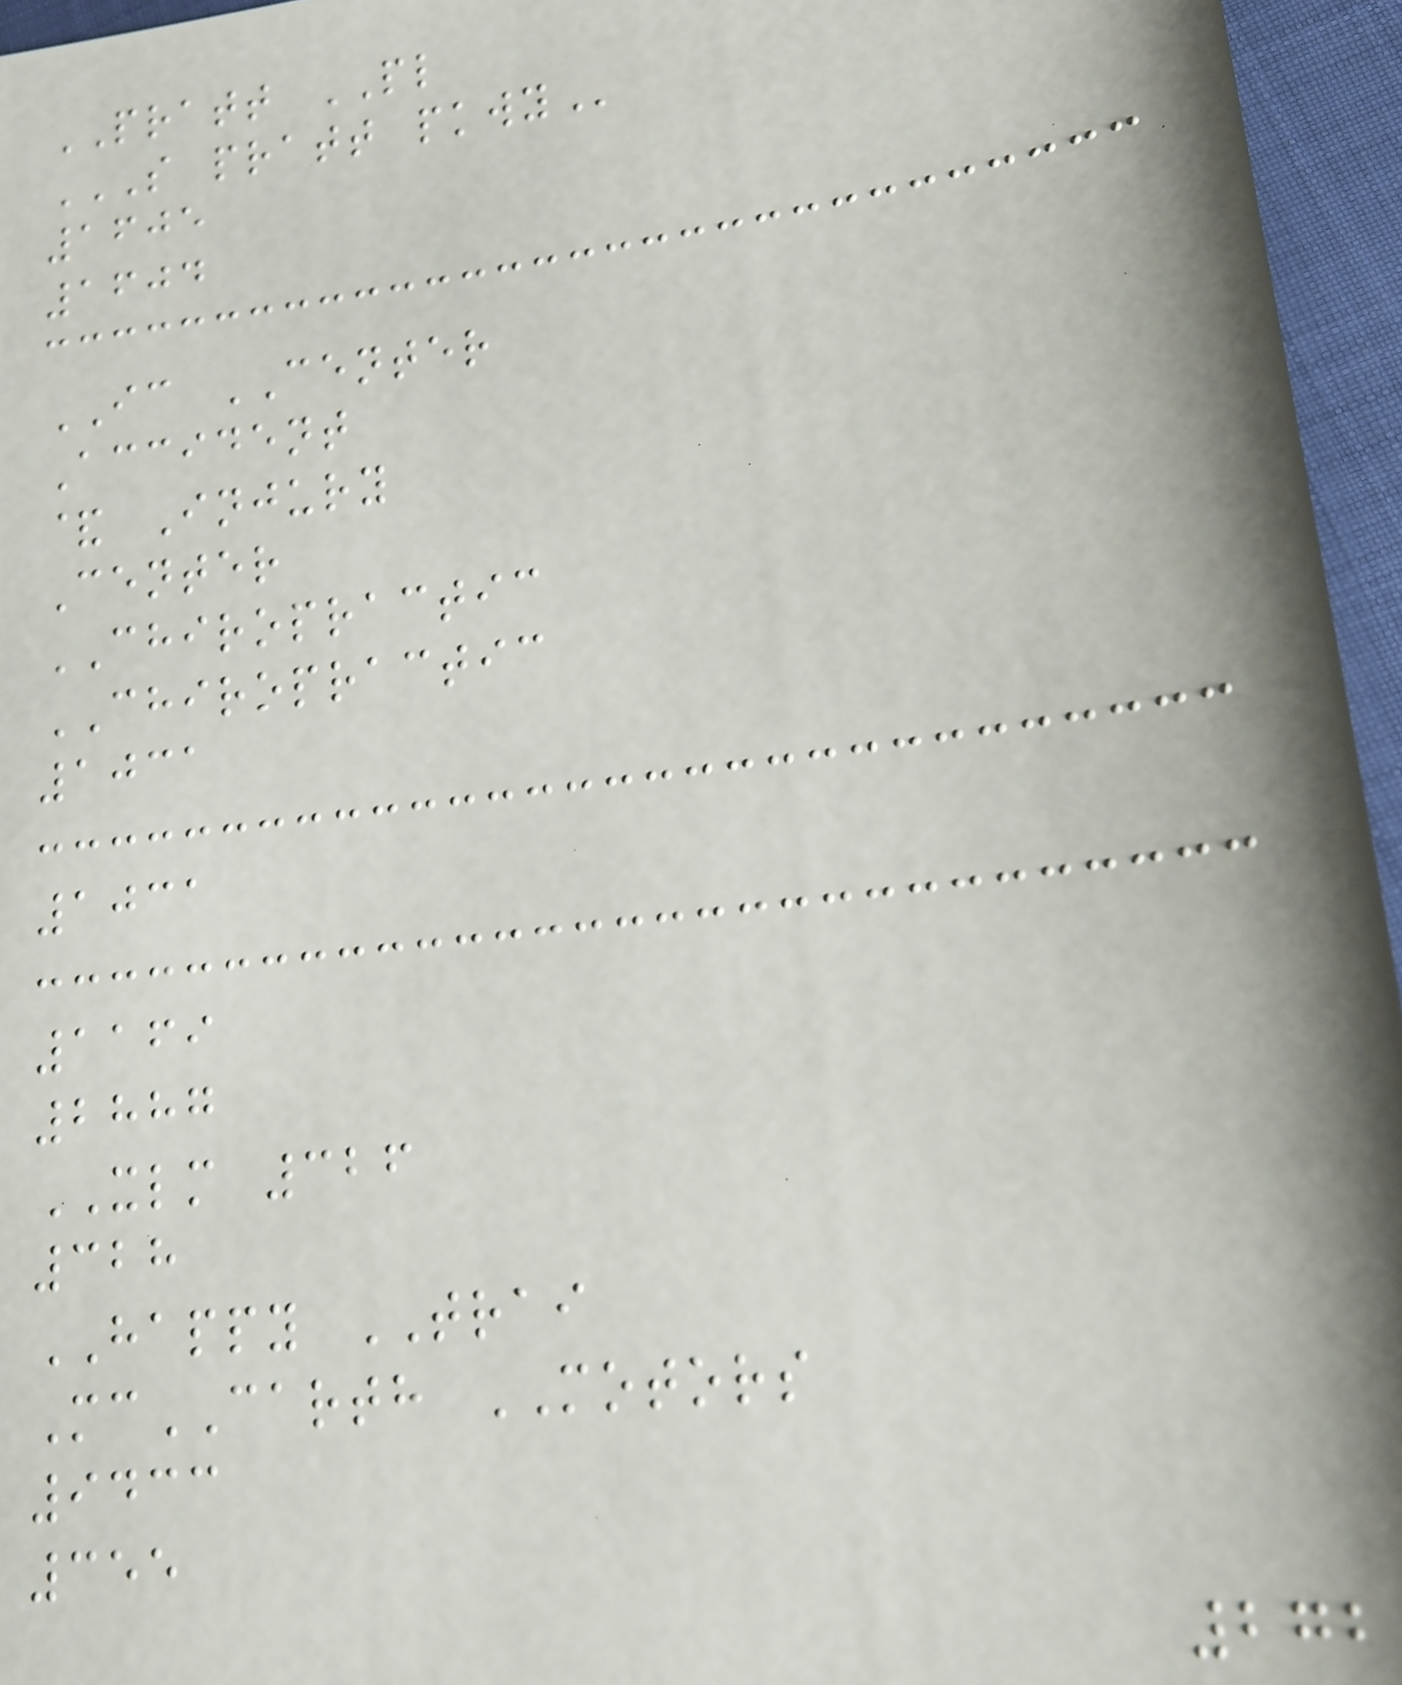PRATT PL
S PRATT PKWY
1605
1604
IC CENTER
Accident
& Injury
Center
CHIROPRACTIC
CHIROPRACTIC
1031
1031
1169
2887
XLM 326
328
HAPPY TRAI
McCARTH MOTORS
9433
355
272
